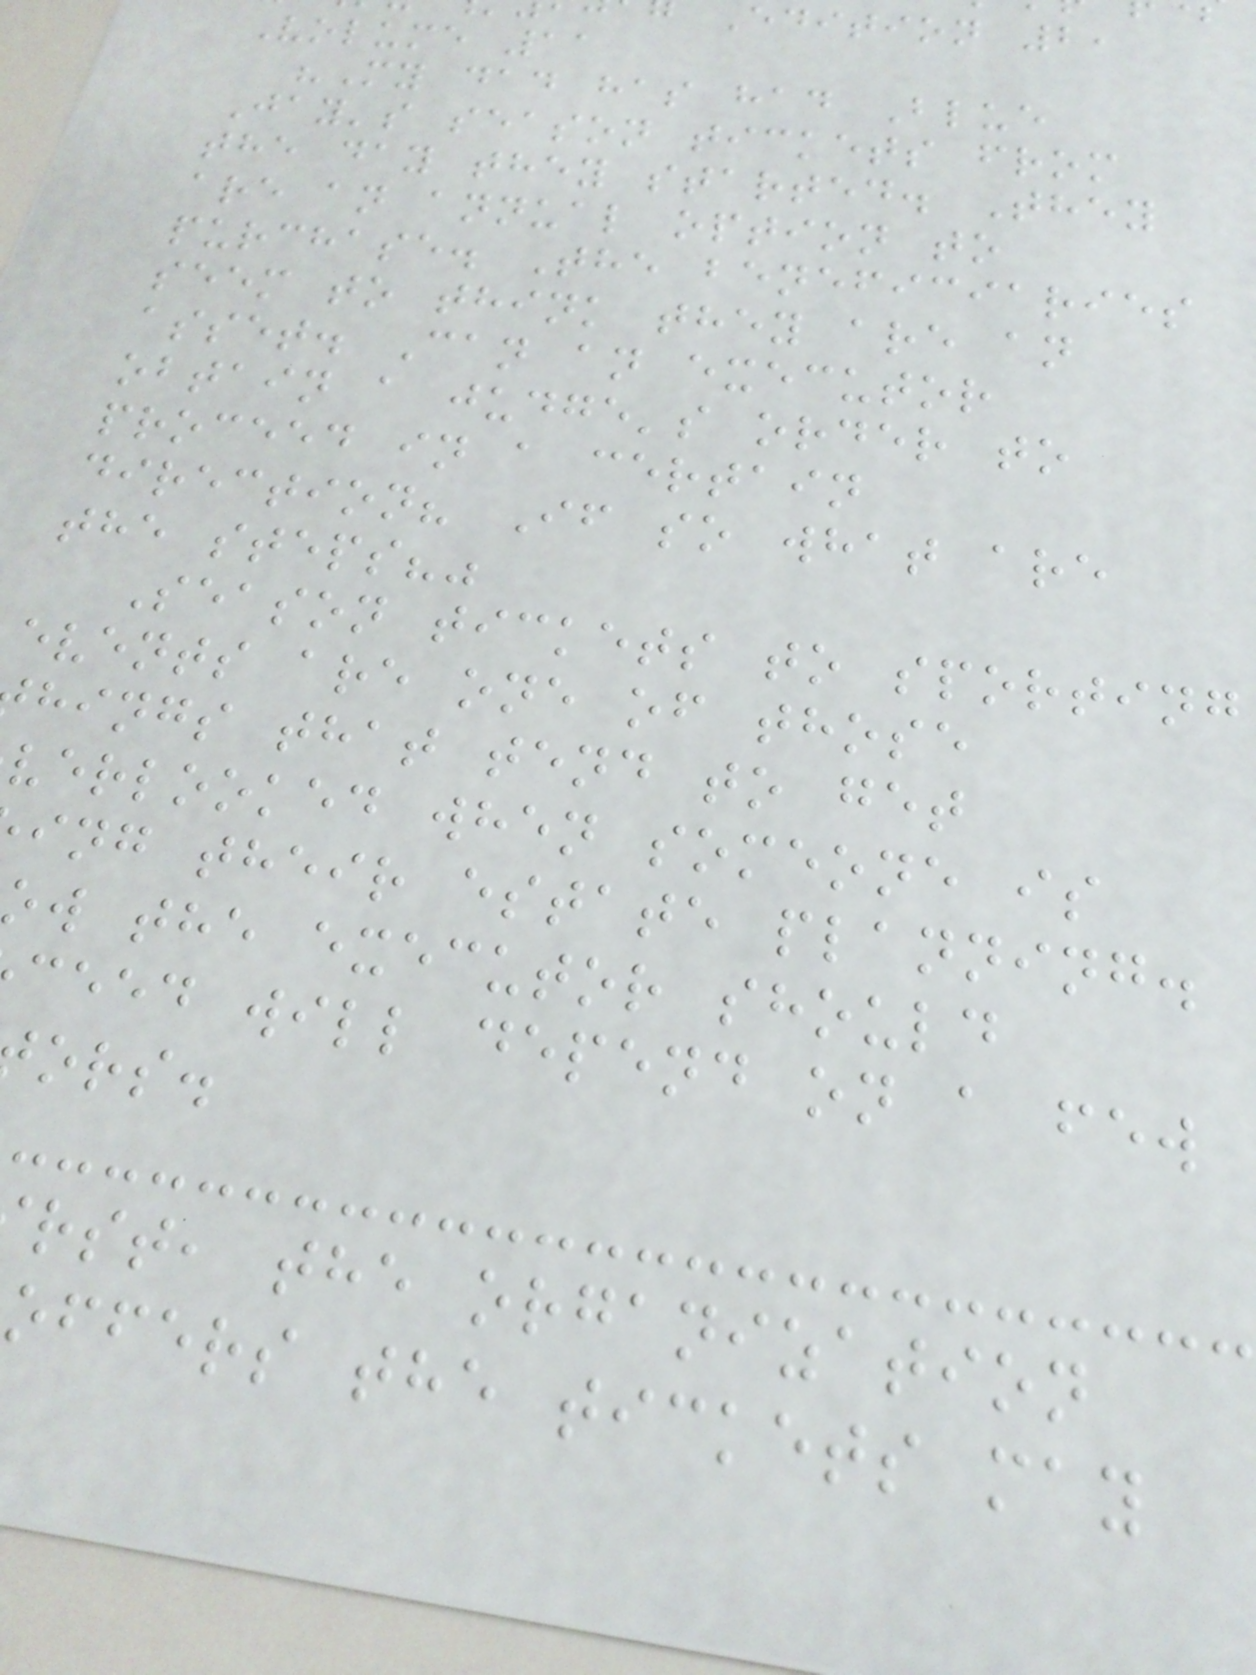Edition 2,
Volume 11
"My dad has had Blue
Jay's season tickets from
the day they started. They
are an annual option to
purchase. The beneficiaries
seem to think they are an
asset. Can an executor
obtain a judge's order to
proceed in a certain
direction? If so what are
the steps?"
Season tickets to sporting
events are one of those
hings that tend to get
verlooked when someone is
ing their estate planning.
ow the executor should
ceed will depend on a few
ors.
rst, the organization
offers the tickets may
